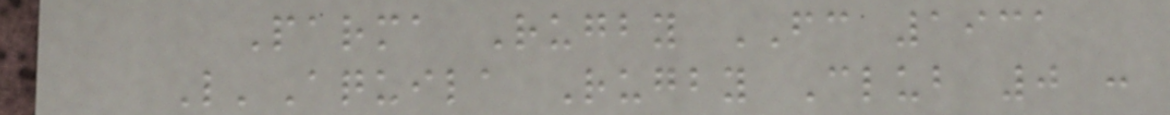Parma Rugby FC 1931
L'Aquila Rugby Club 0 :
